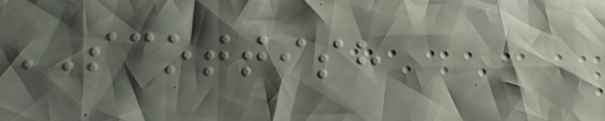SCOTTISH
